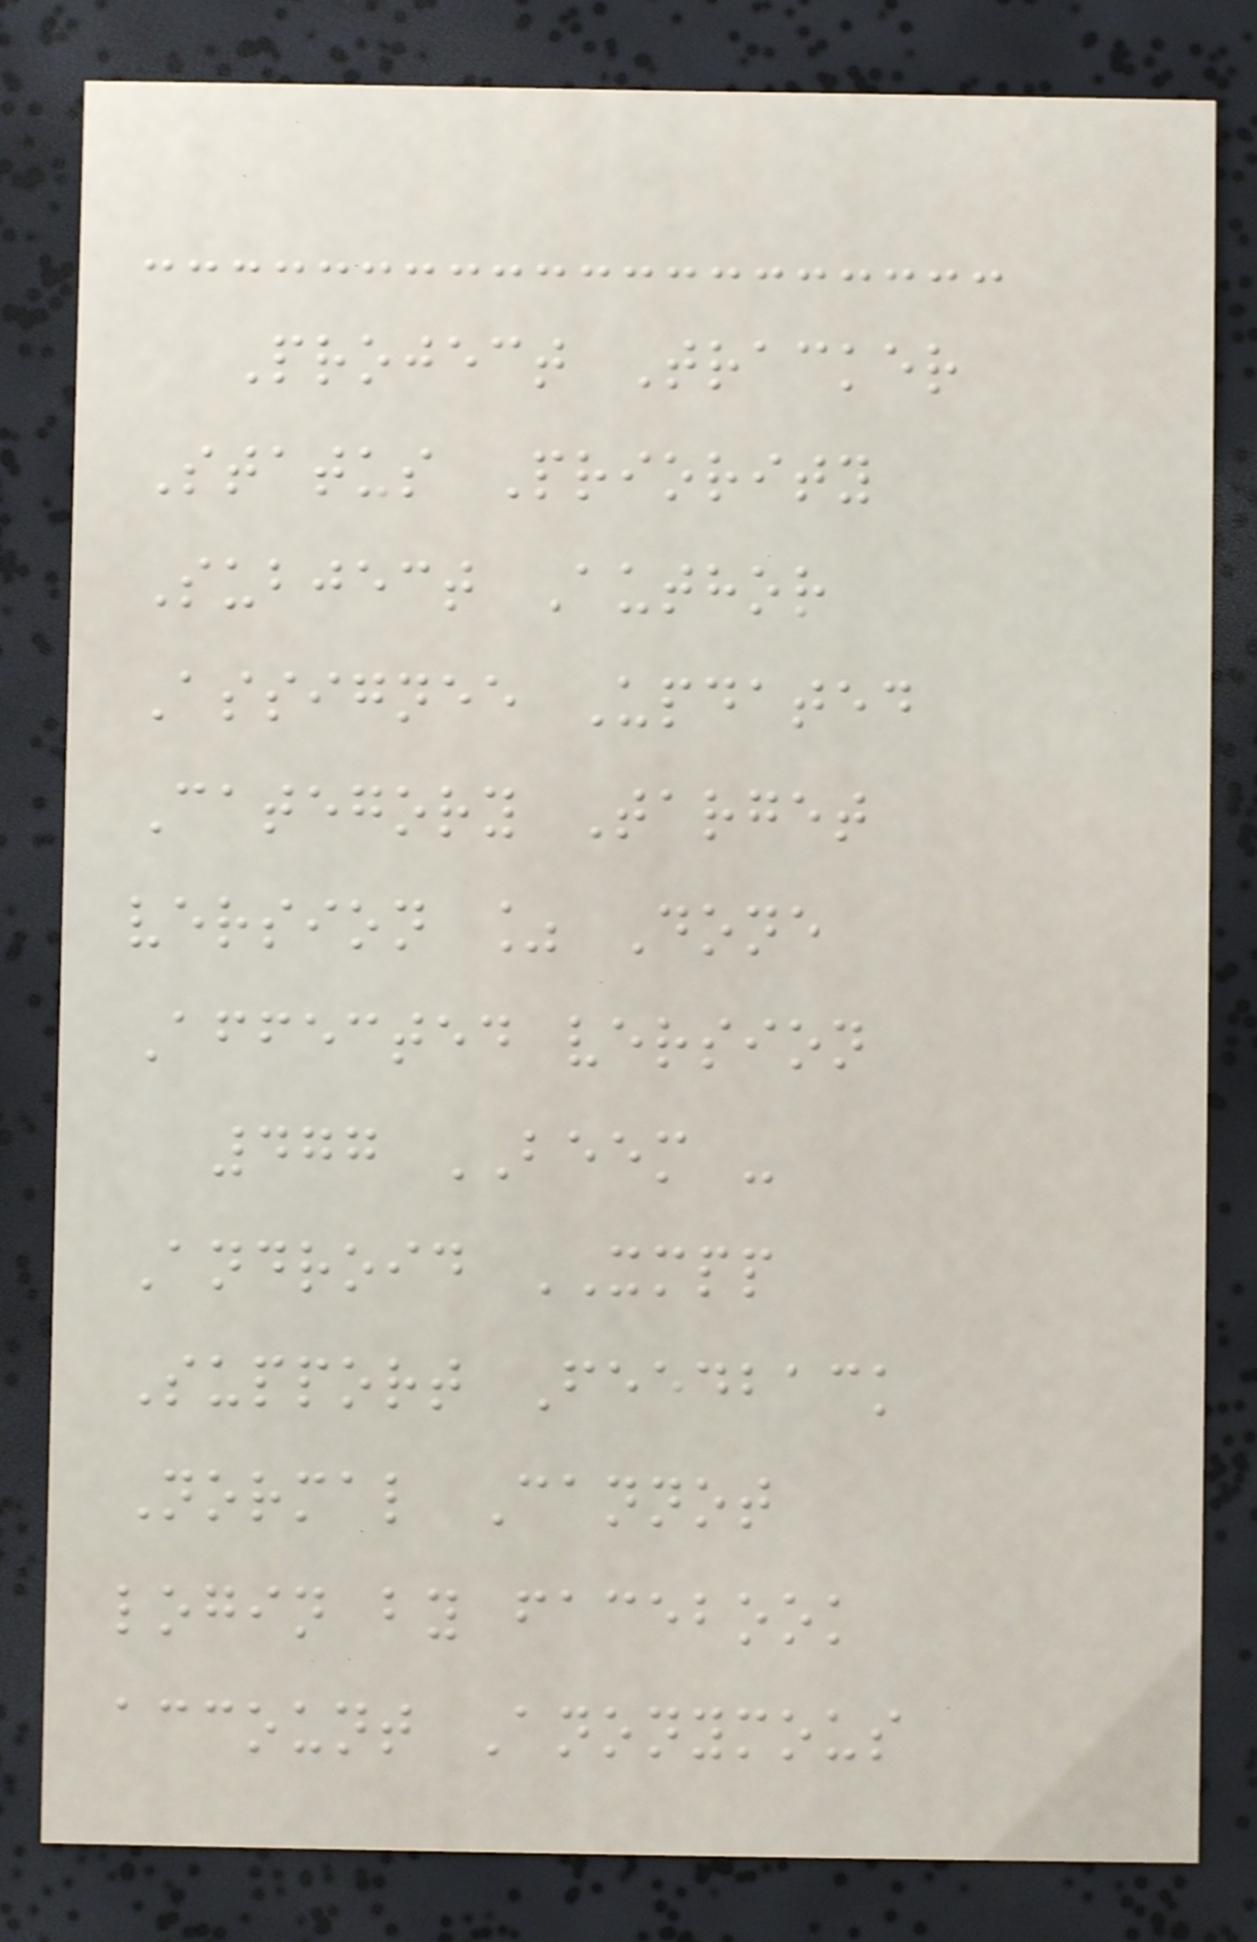Project Tracker
Status Priority
Subject Author
Assignee Updated
Category Target
version % Done
Affected version
477 BEEM -
Android XMPP
Support Feedback
Normal Cannot
login by facebook
account Anonymous
